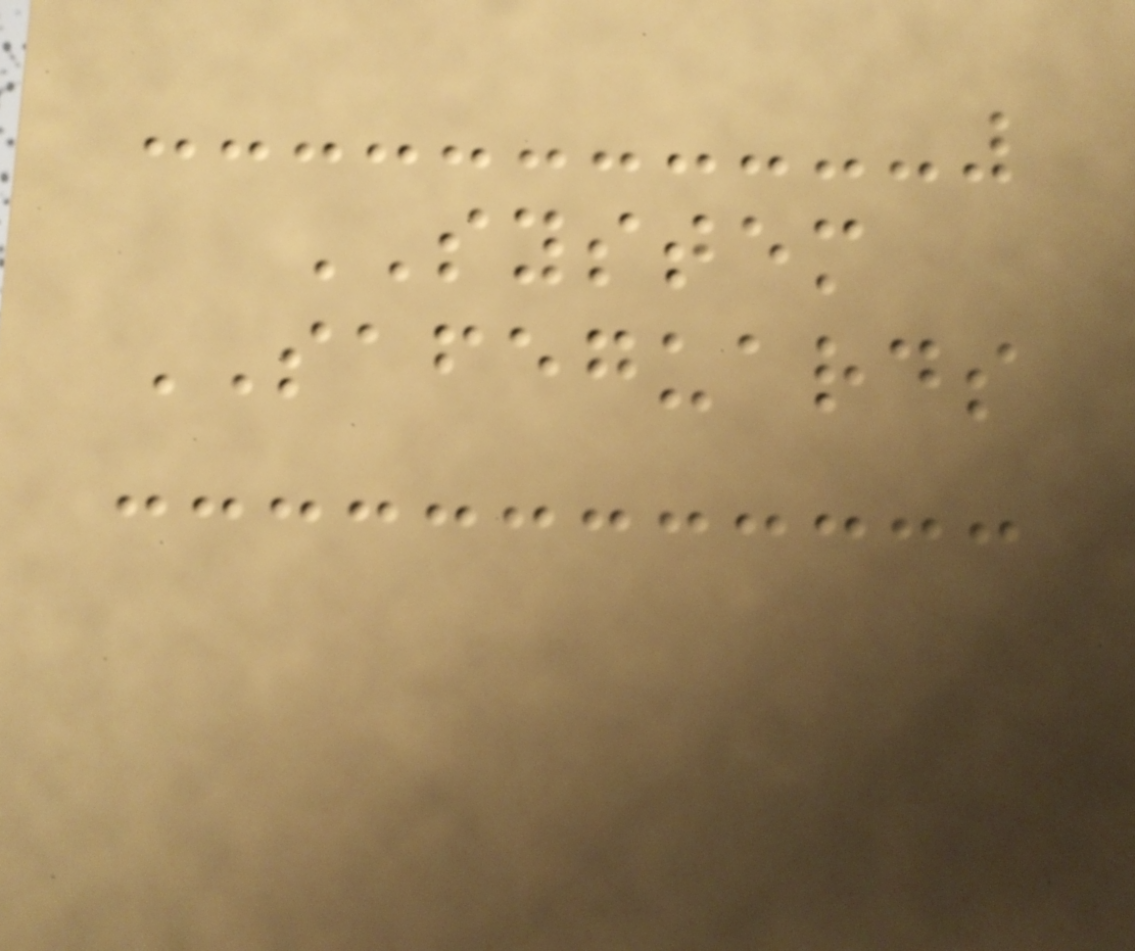SYSTEM
SAFEGUARDS
